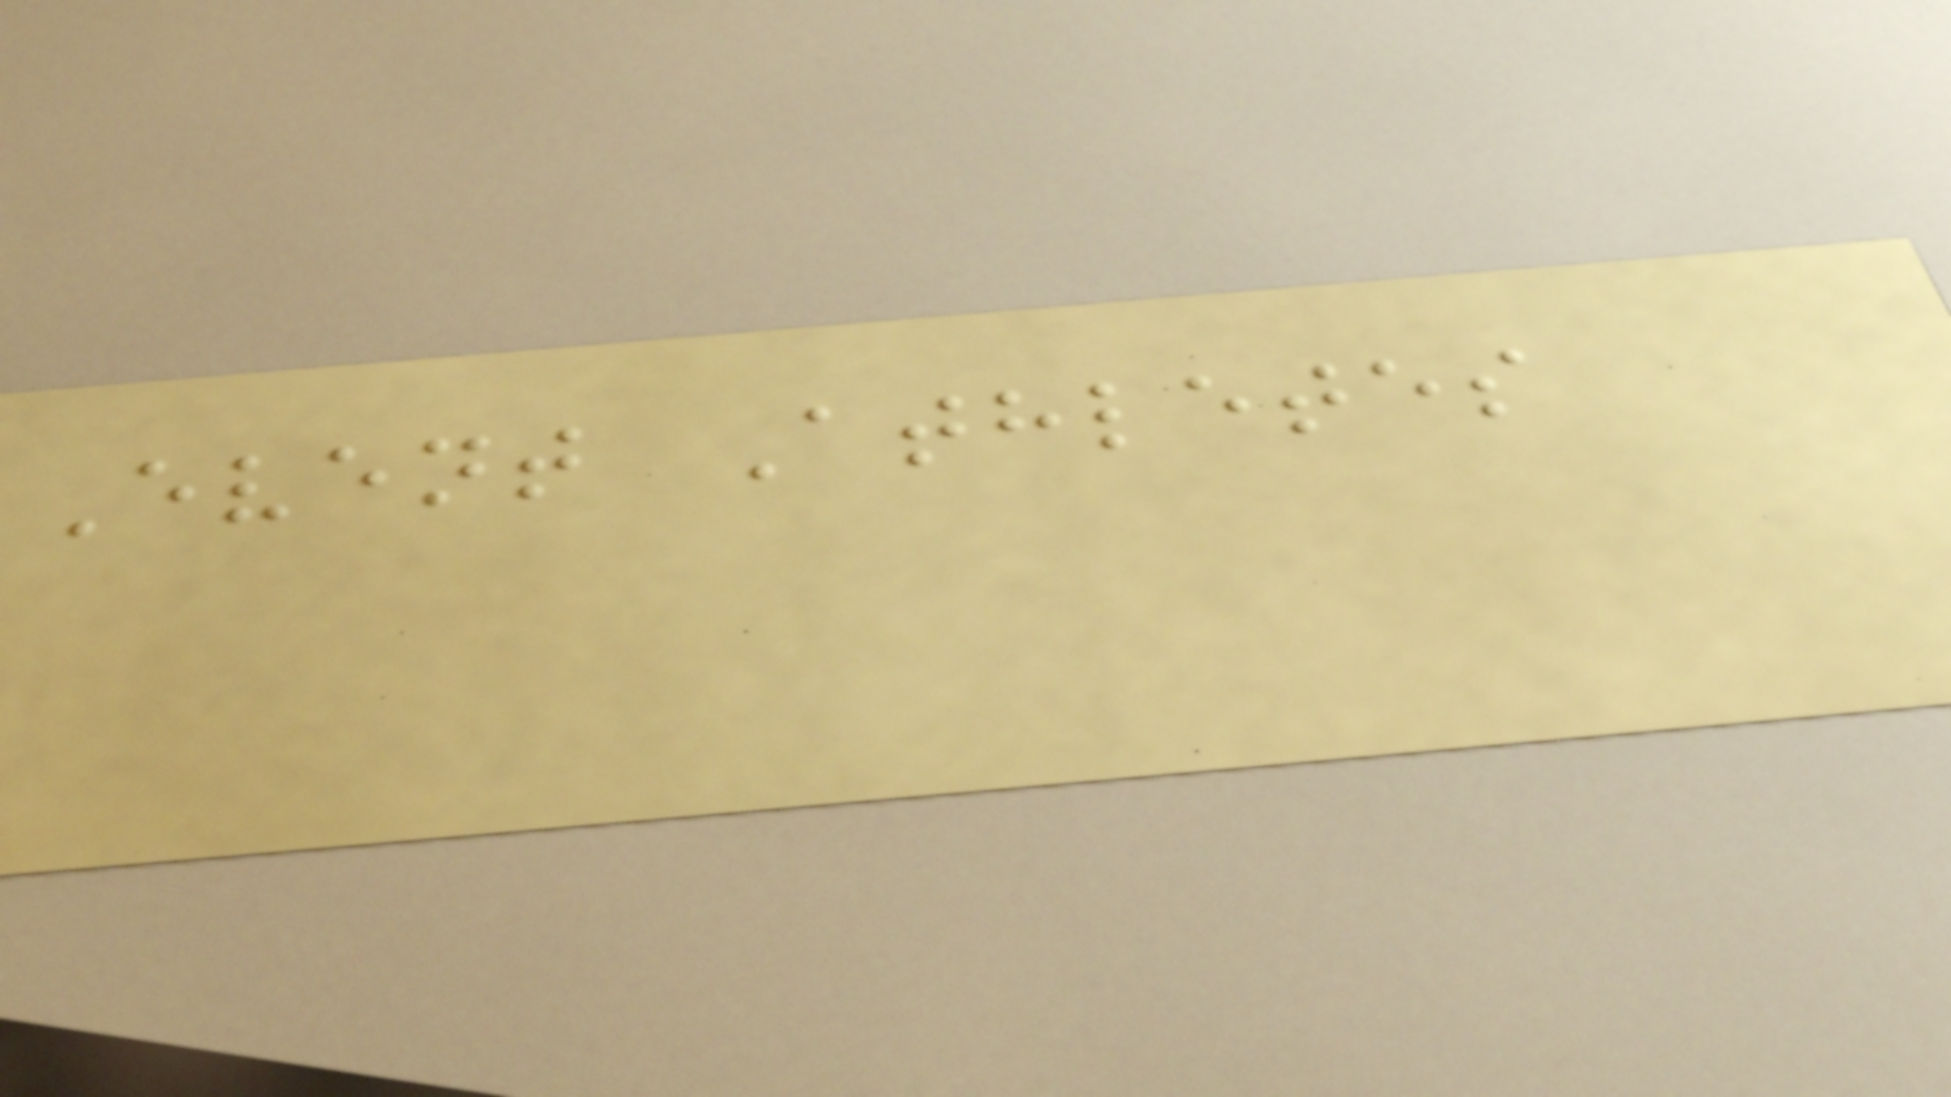Event Athletes
